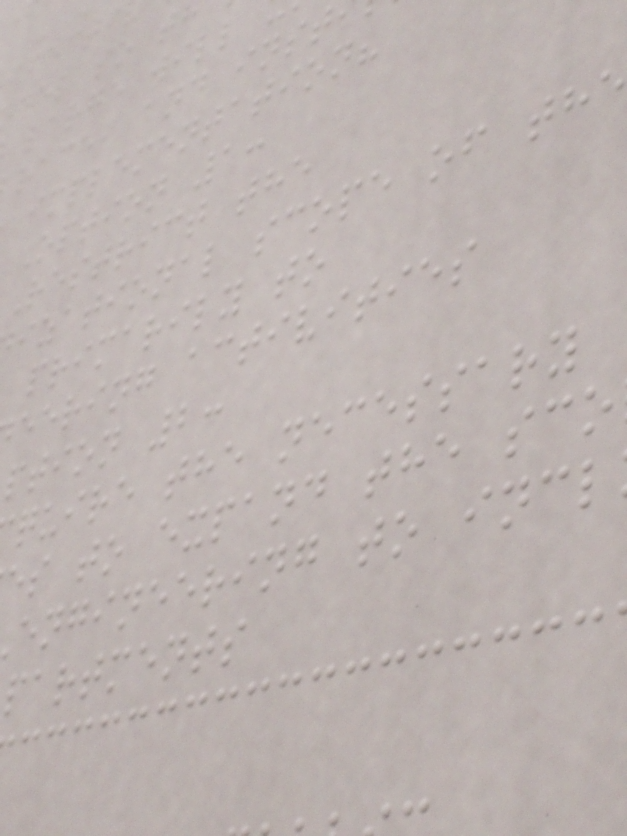del so t
large will
race, and inst
implementation?
Option 1:
Restrict the
izational scope of th
primarily to
eering activities
ption 2:
quire the necessary
es to expand the sco
engineering to incl
partments
